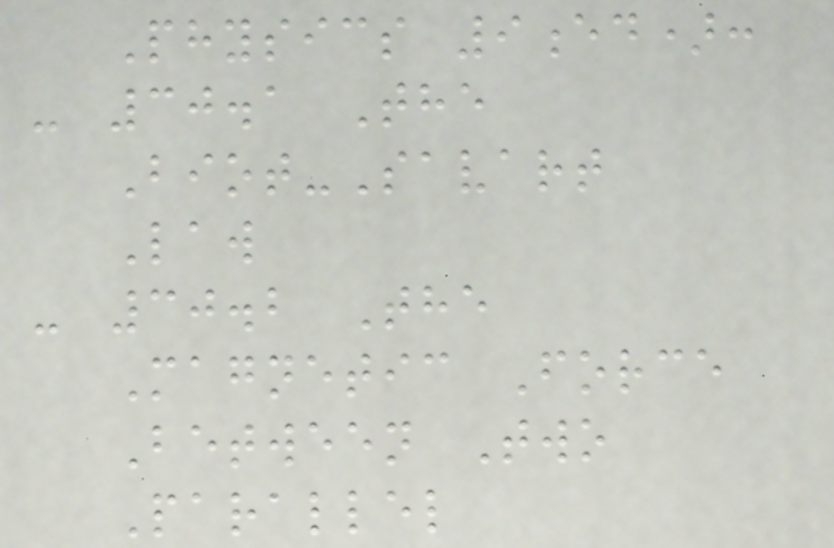Physics 9ed):
- 30.1 The
Biot-Savart
Law
- 30.2 The
Magnetic Force
Between Two
Parallel
